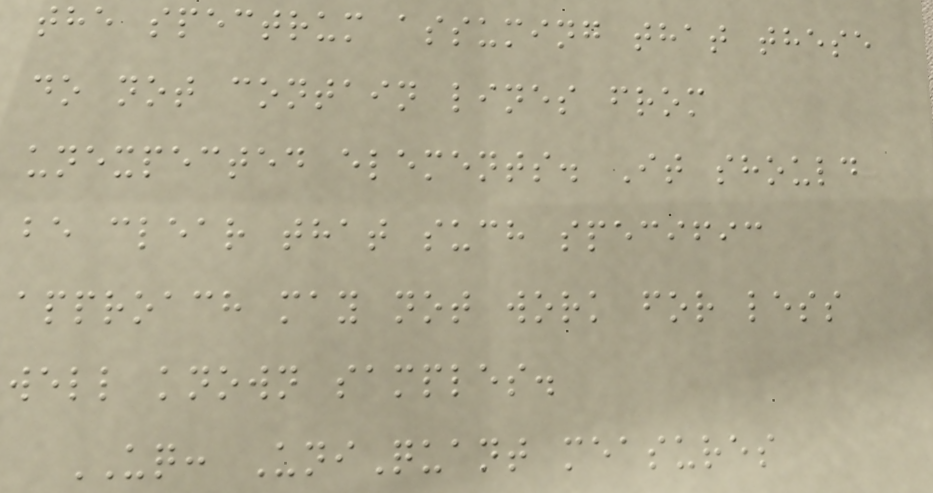the spectrum assuming that these
do not contain lines from
unexpected elements. It should
be clear that such specific
approach may not work for less
well known samples.
UQ: UniQuant measures
